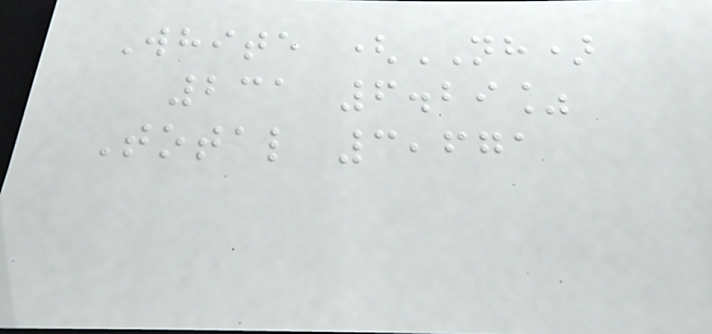White (NH)
231 6.29%
Total 3,671
